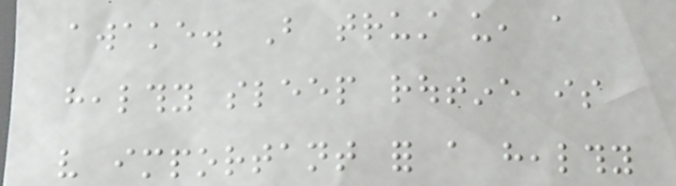awake. But trust us, a
healthy sleep routine is
very important for a healthy
